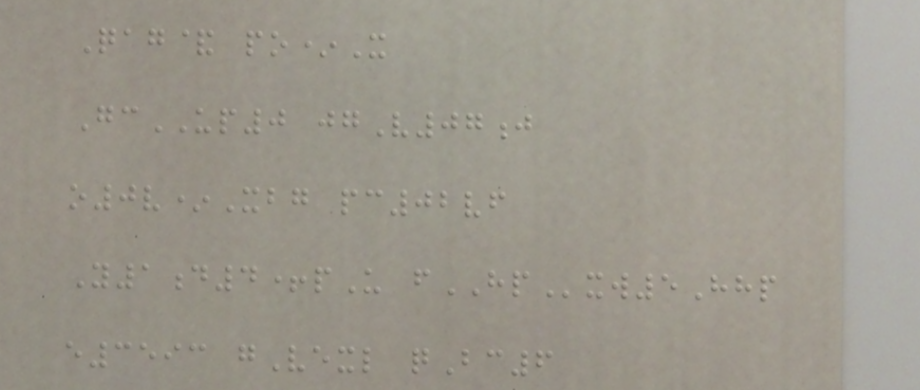Qag& po*X
GcUP0 jgV07j
o0v*Xbg pc02vf
Y1d4+pU fHPxw5Hhp
e3593 gVexl qBc6
